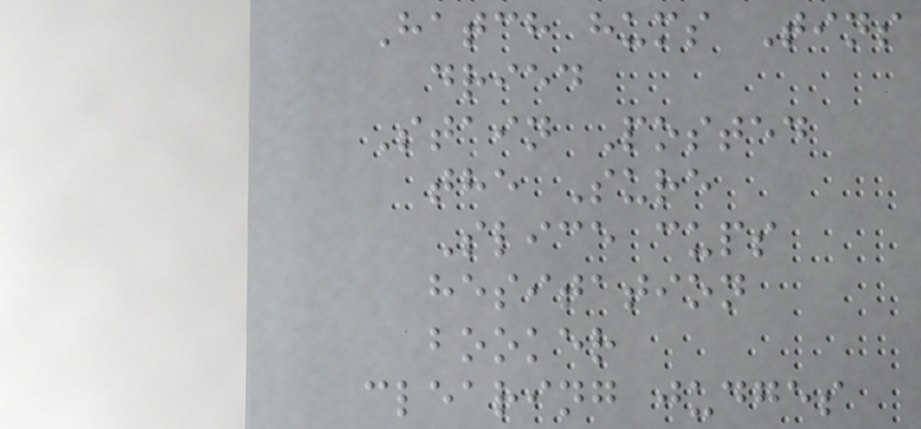Hatch hums Tins
dried
Stain Posted
the Sure
Slice cups
hesitation
booker
clearing judges
